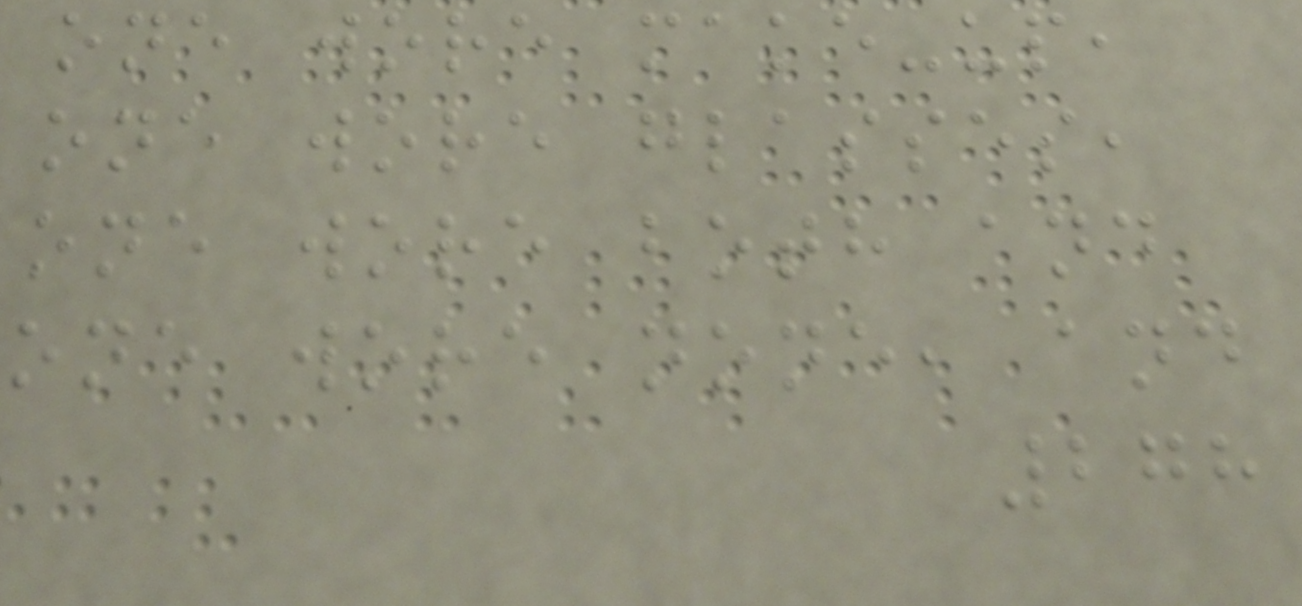one wore make-up,
one wore glasses,
one wore both and
one wore none, and
278
